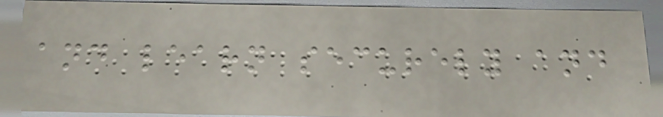and learn securely and
